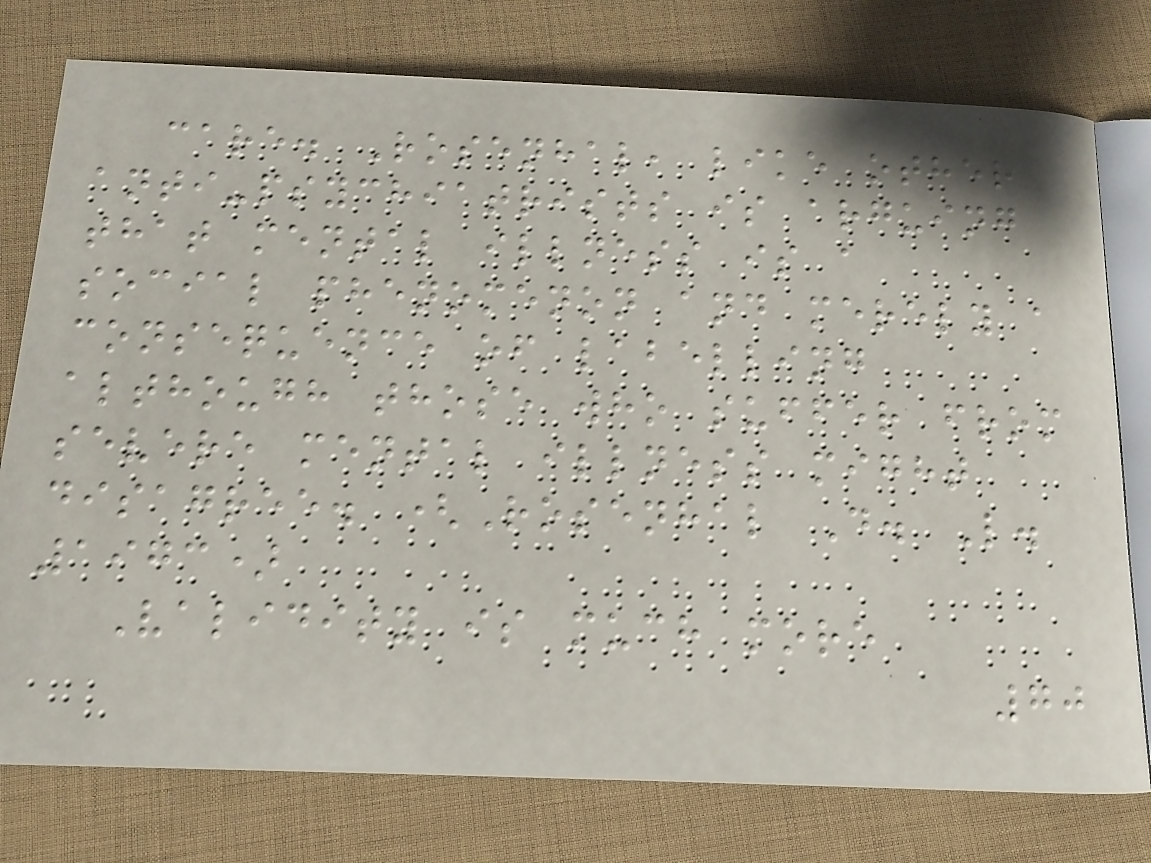care. Rosenhal, like other
anti-psychiatrists is arguing
that mental illness is a
social phenomenon and merely a
consequence of labelling
although those who suffer from
severe mental illness might
disagree. (Rosenhal D. L.
1973)
Validity is much more
70
